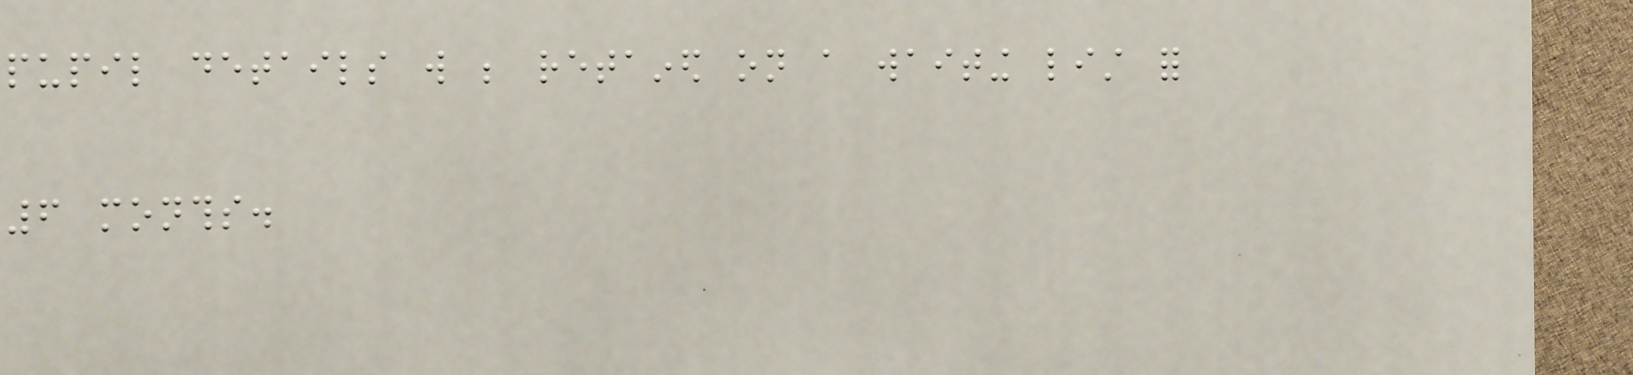pupil details will be retained on a waiting list for
6 months.
